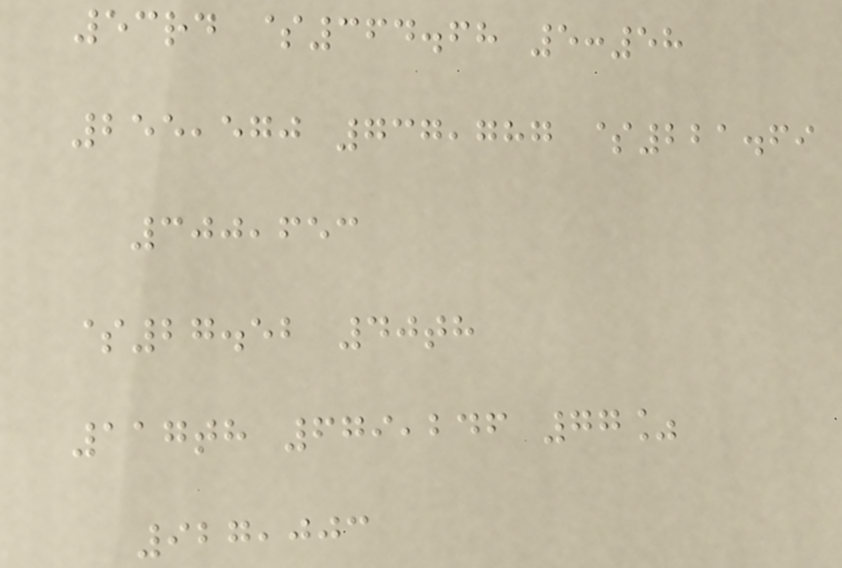53rd $364.68 5:58
255,570 737,787 $221.69
300,653
$27.52 40th
117th 679,246 77%
927,003
